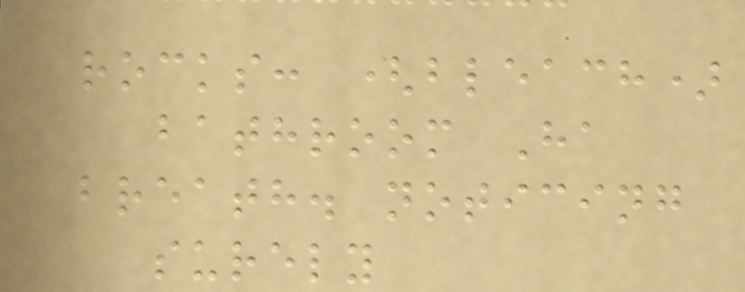rocks: (bleach)
bathroom Ha
breath. noticing
surely
